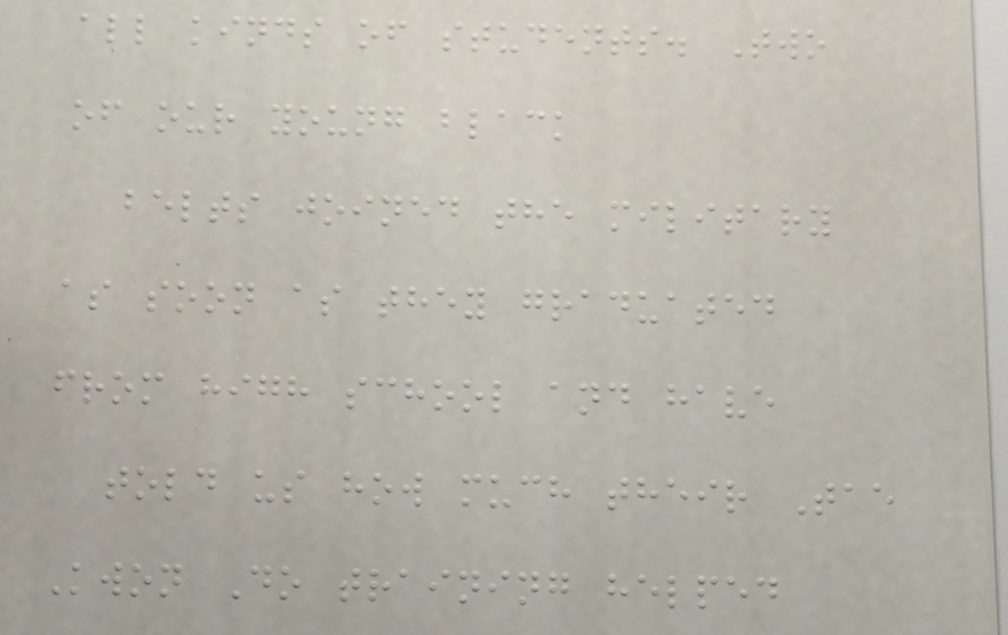all kinds of students. Two
of our young black
belts joined the military
as soon as they graduated
from high school and have
told us how much their Tae
Kwon Do training helped
